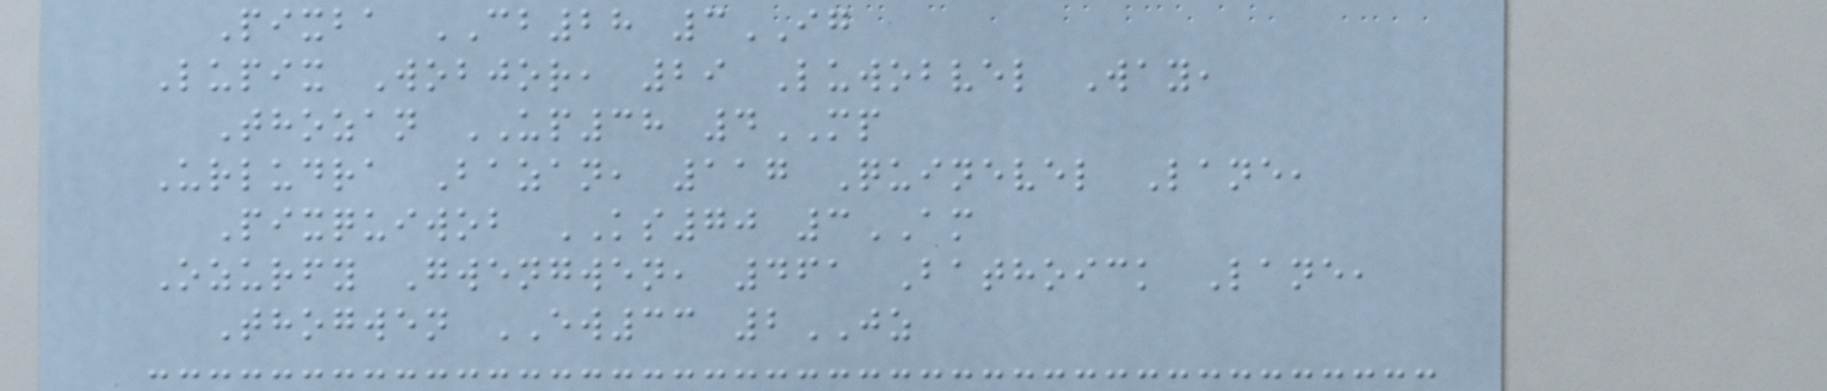Pixba CB28 3IG
Lupix Wobjor, 29 Luwobvel Way,
Thozan UP38 4MP
Urludra Bazan, 117 Quinevel Lane,
Pixquiwob KS70 3AM
Ozurfy Gwengwen, 461 Bathoick Lane,
Thogwen EW33 2JZ
